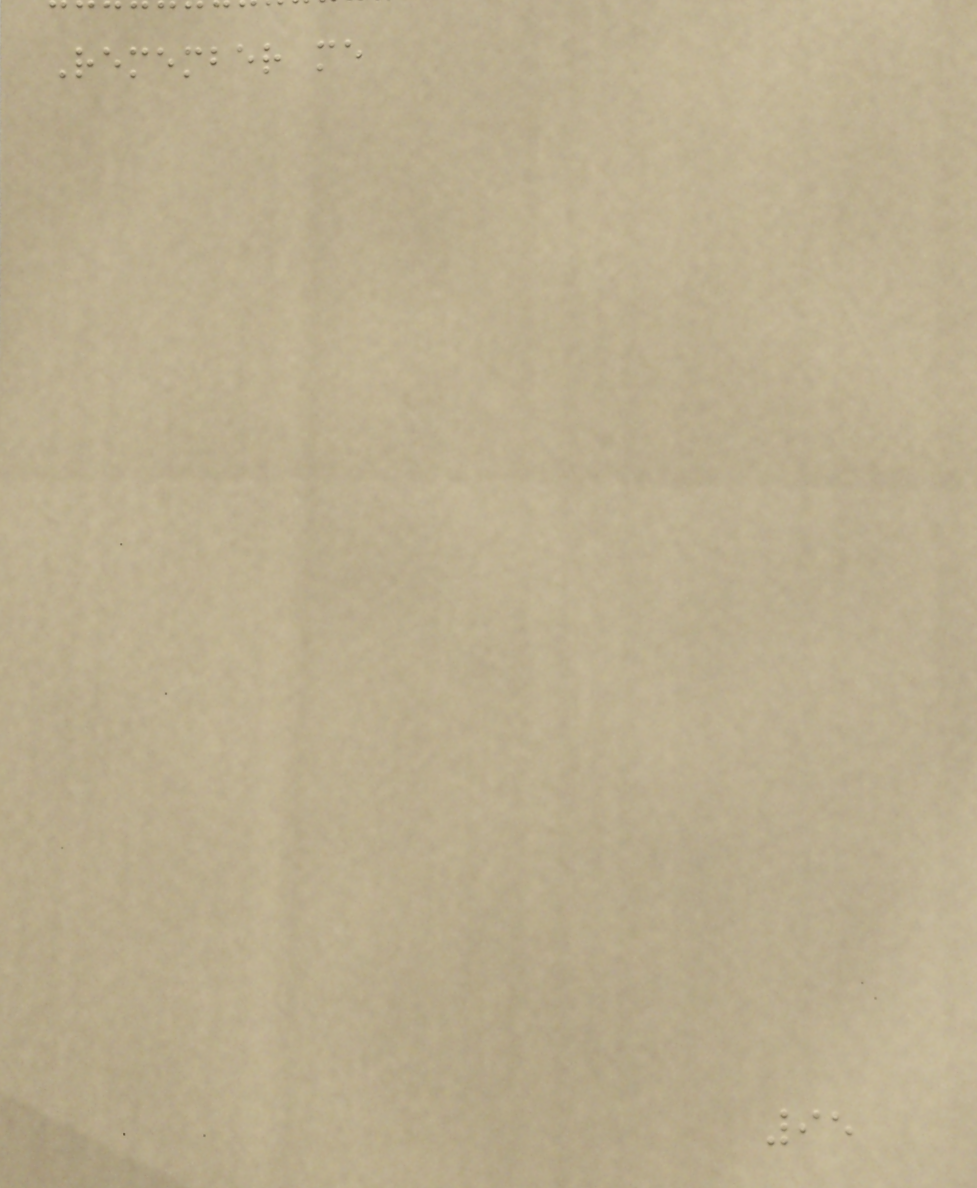Remember me
95
